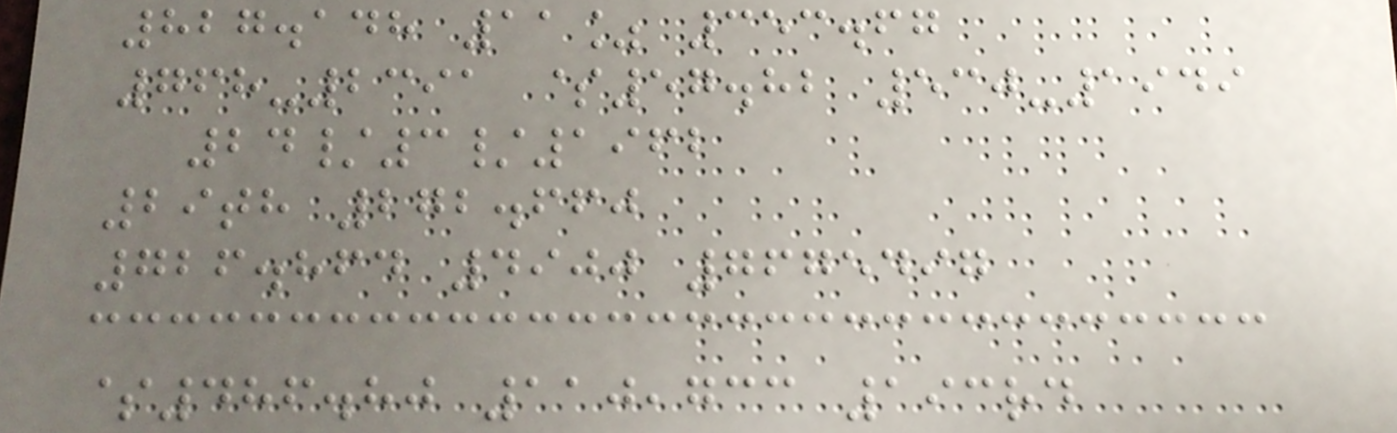827.148 11% 353.67
768-2391 $57.82 530-1949
24/3/1962
29th 272.660
726.864 4900 7675497
$486.80 110,733 193rd
